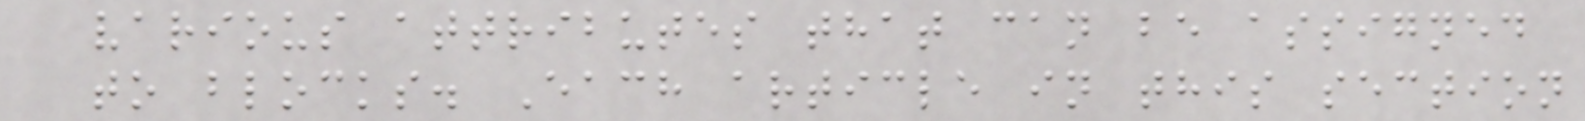various attributes that can be assigned
to blocks. Each article in this section
